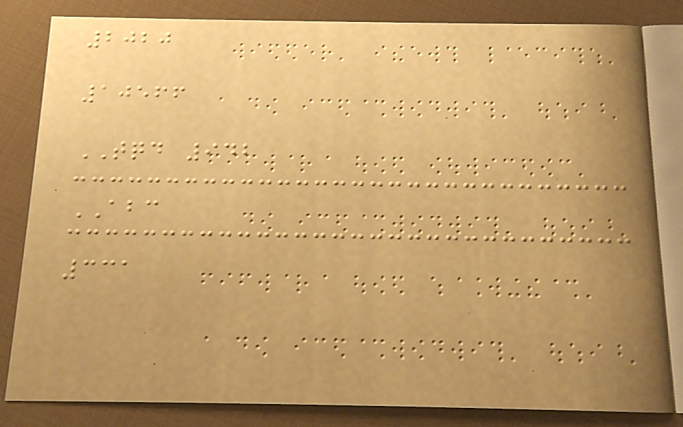2020
10566
TQD 942
ABC
331
